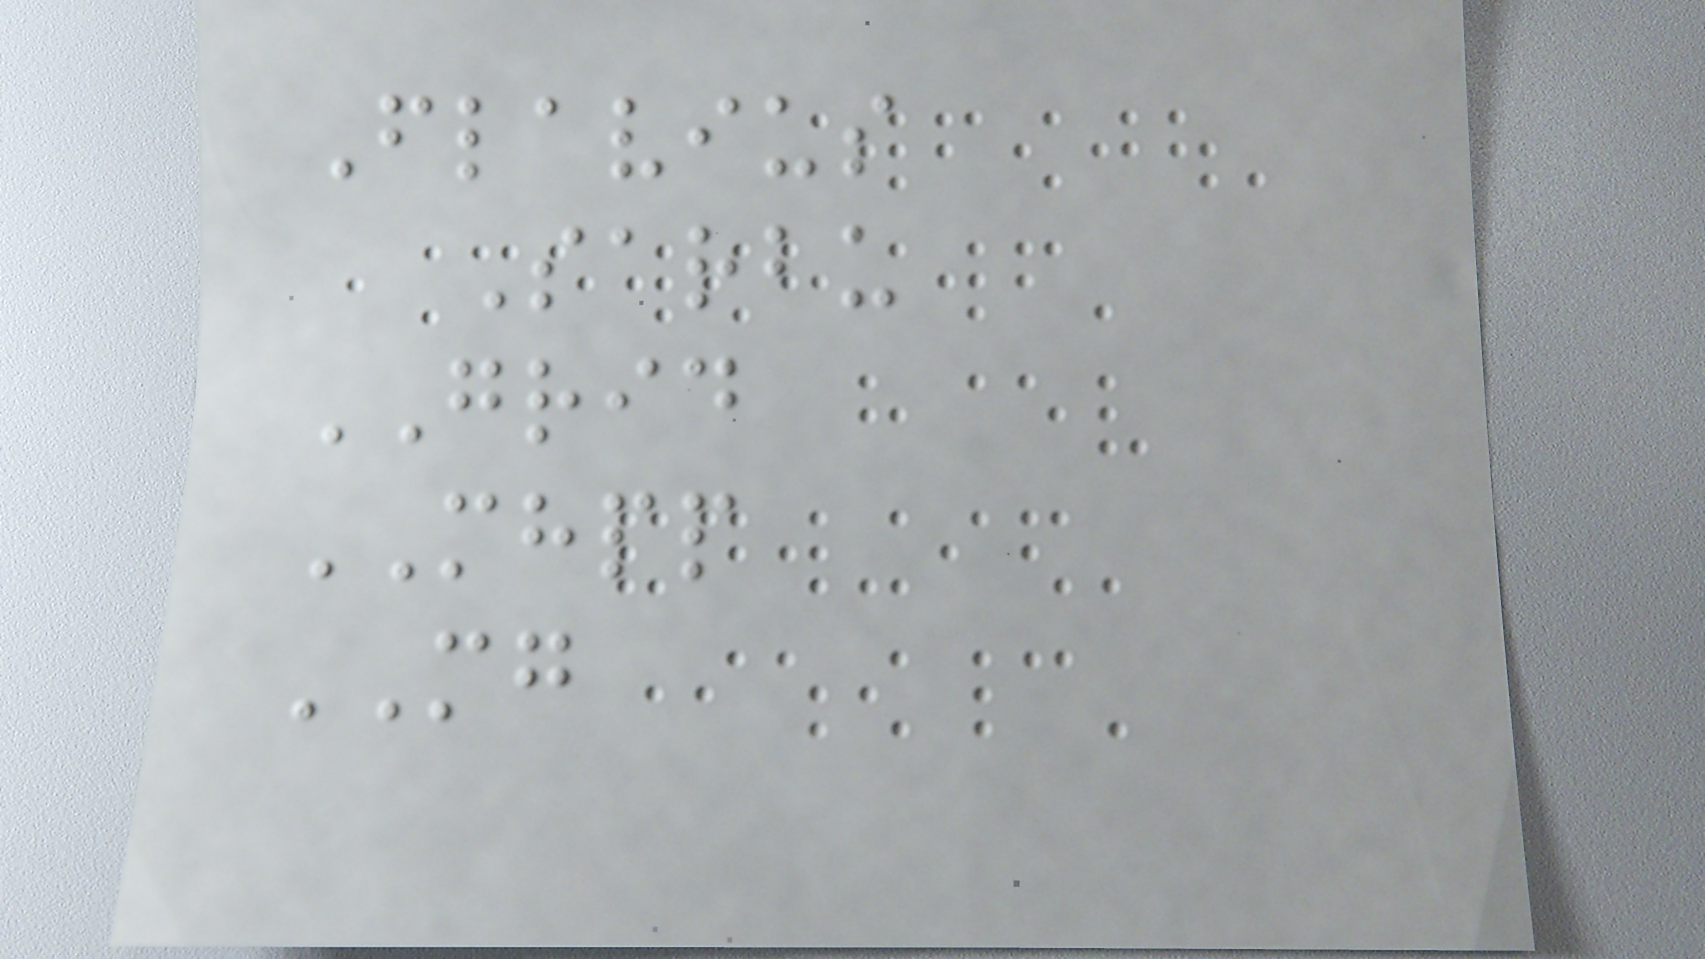Flavius
Sarbu
GRID
MHPP
MG
